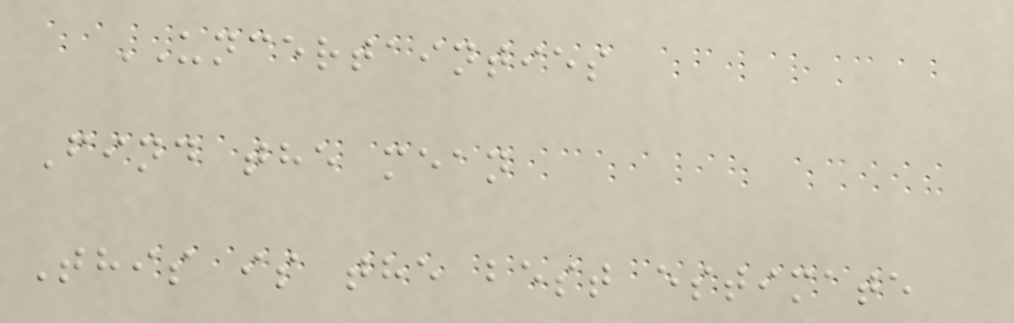UNCERTAINTIES
Find the mean
This is the best estimate
